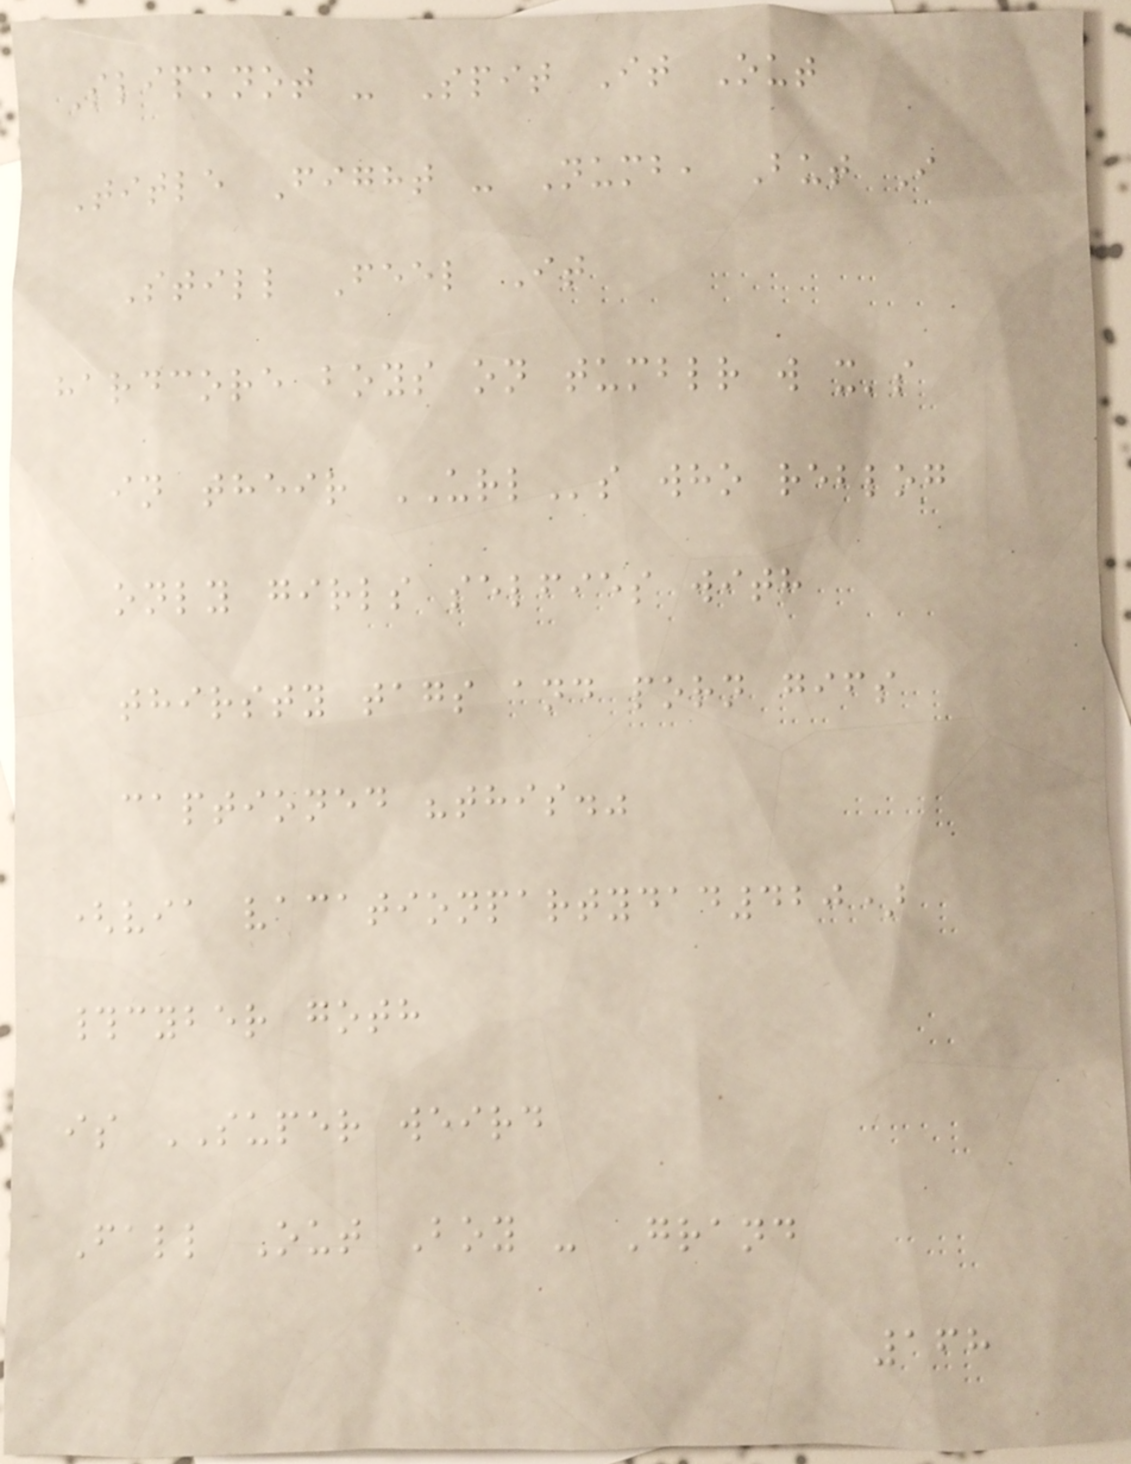Slipknot - Spit It Out
Title Fight - Numb, But I
Still Feel It
hardcore boys on tumblr w x's
in their URLs who reblog
only girls selfies with
thirsty tags and porn gifs
captioned "this."
(via vacationpartydad420)
#cyber goth
is SUPER weird
Fall Out Boy - Grand
168
